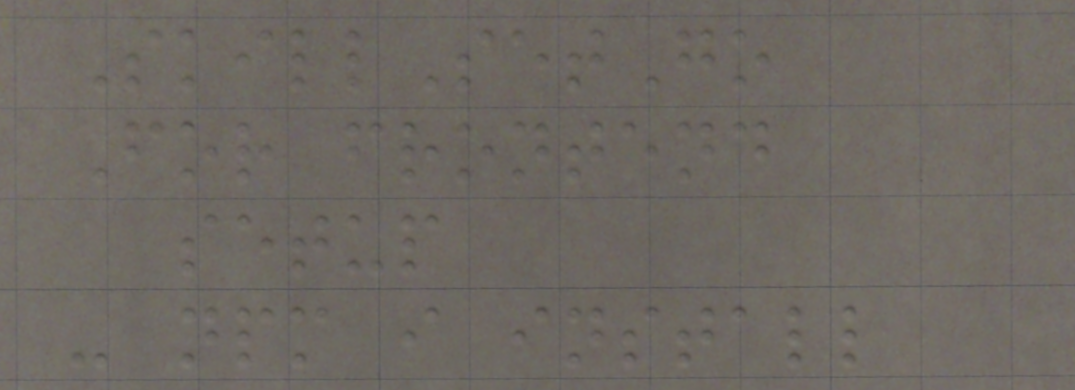SkillSetGo
For frontend
setup
- npm i install
